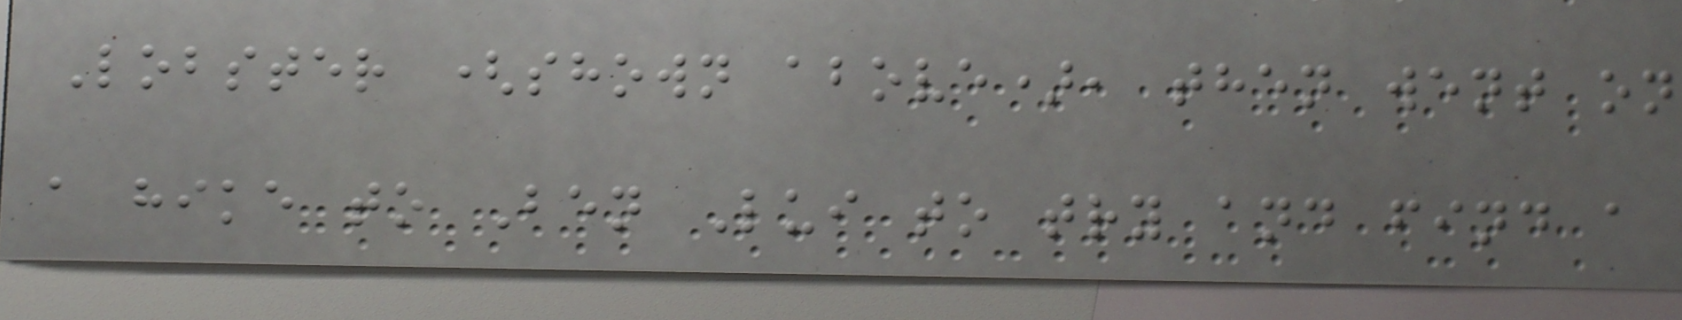Lobster (shown above), then went on
a hike to Ben Lui to try and find a
